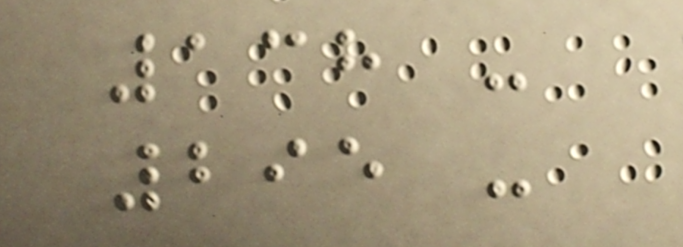138 -
295 -
